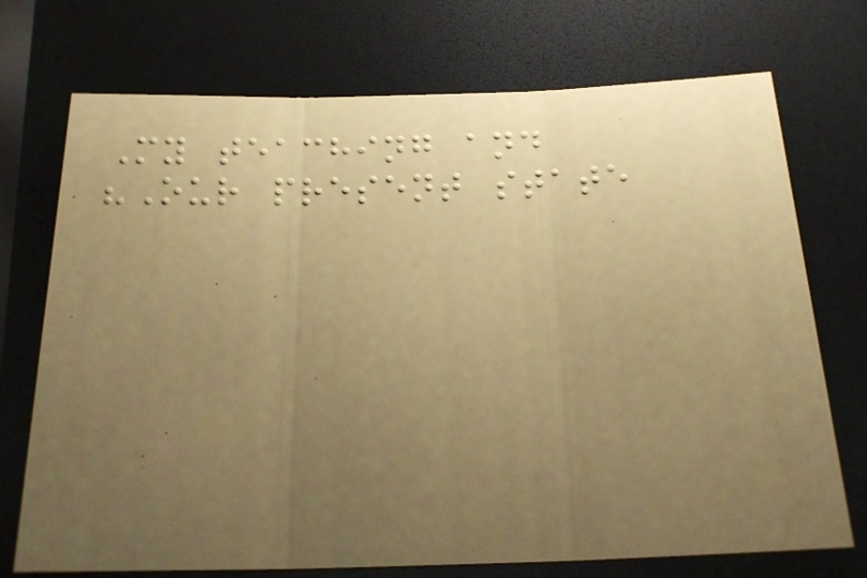My teaching and
"Our present state
